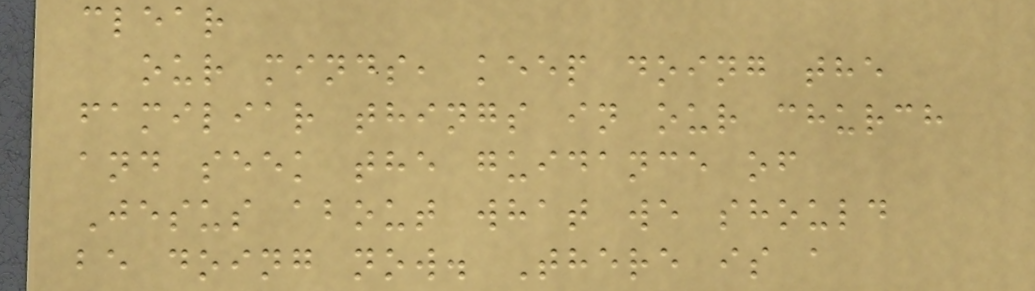clear
our minds, keep doing the
familiar things in our church
and seek the guidance of
Jesus about what we should
be doing now. There is a
